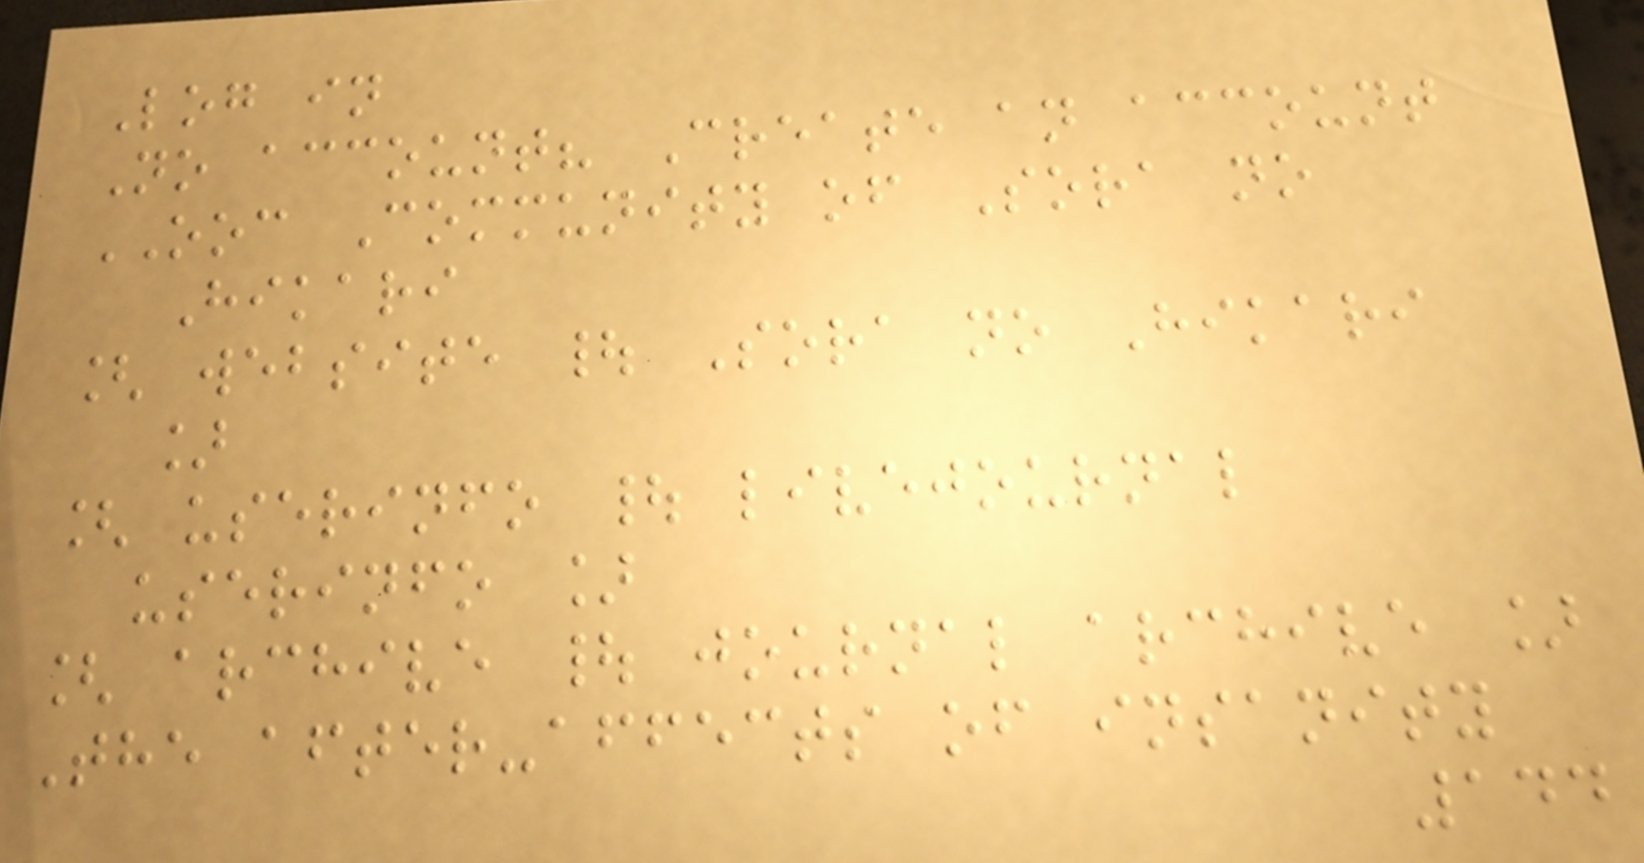Log in
No account? Create an account
OOC Community of Sora no
Hikari
[ website | Sora no Hikari
]
[ userinfo | livejournal
userinfo ]
[ archive | journal archive ]
The after-affects of insanity
144
